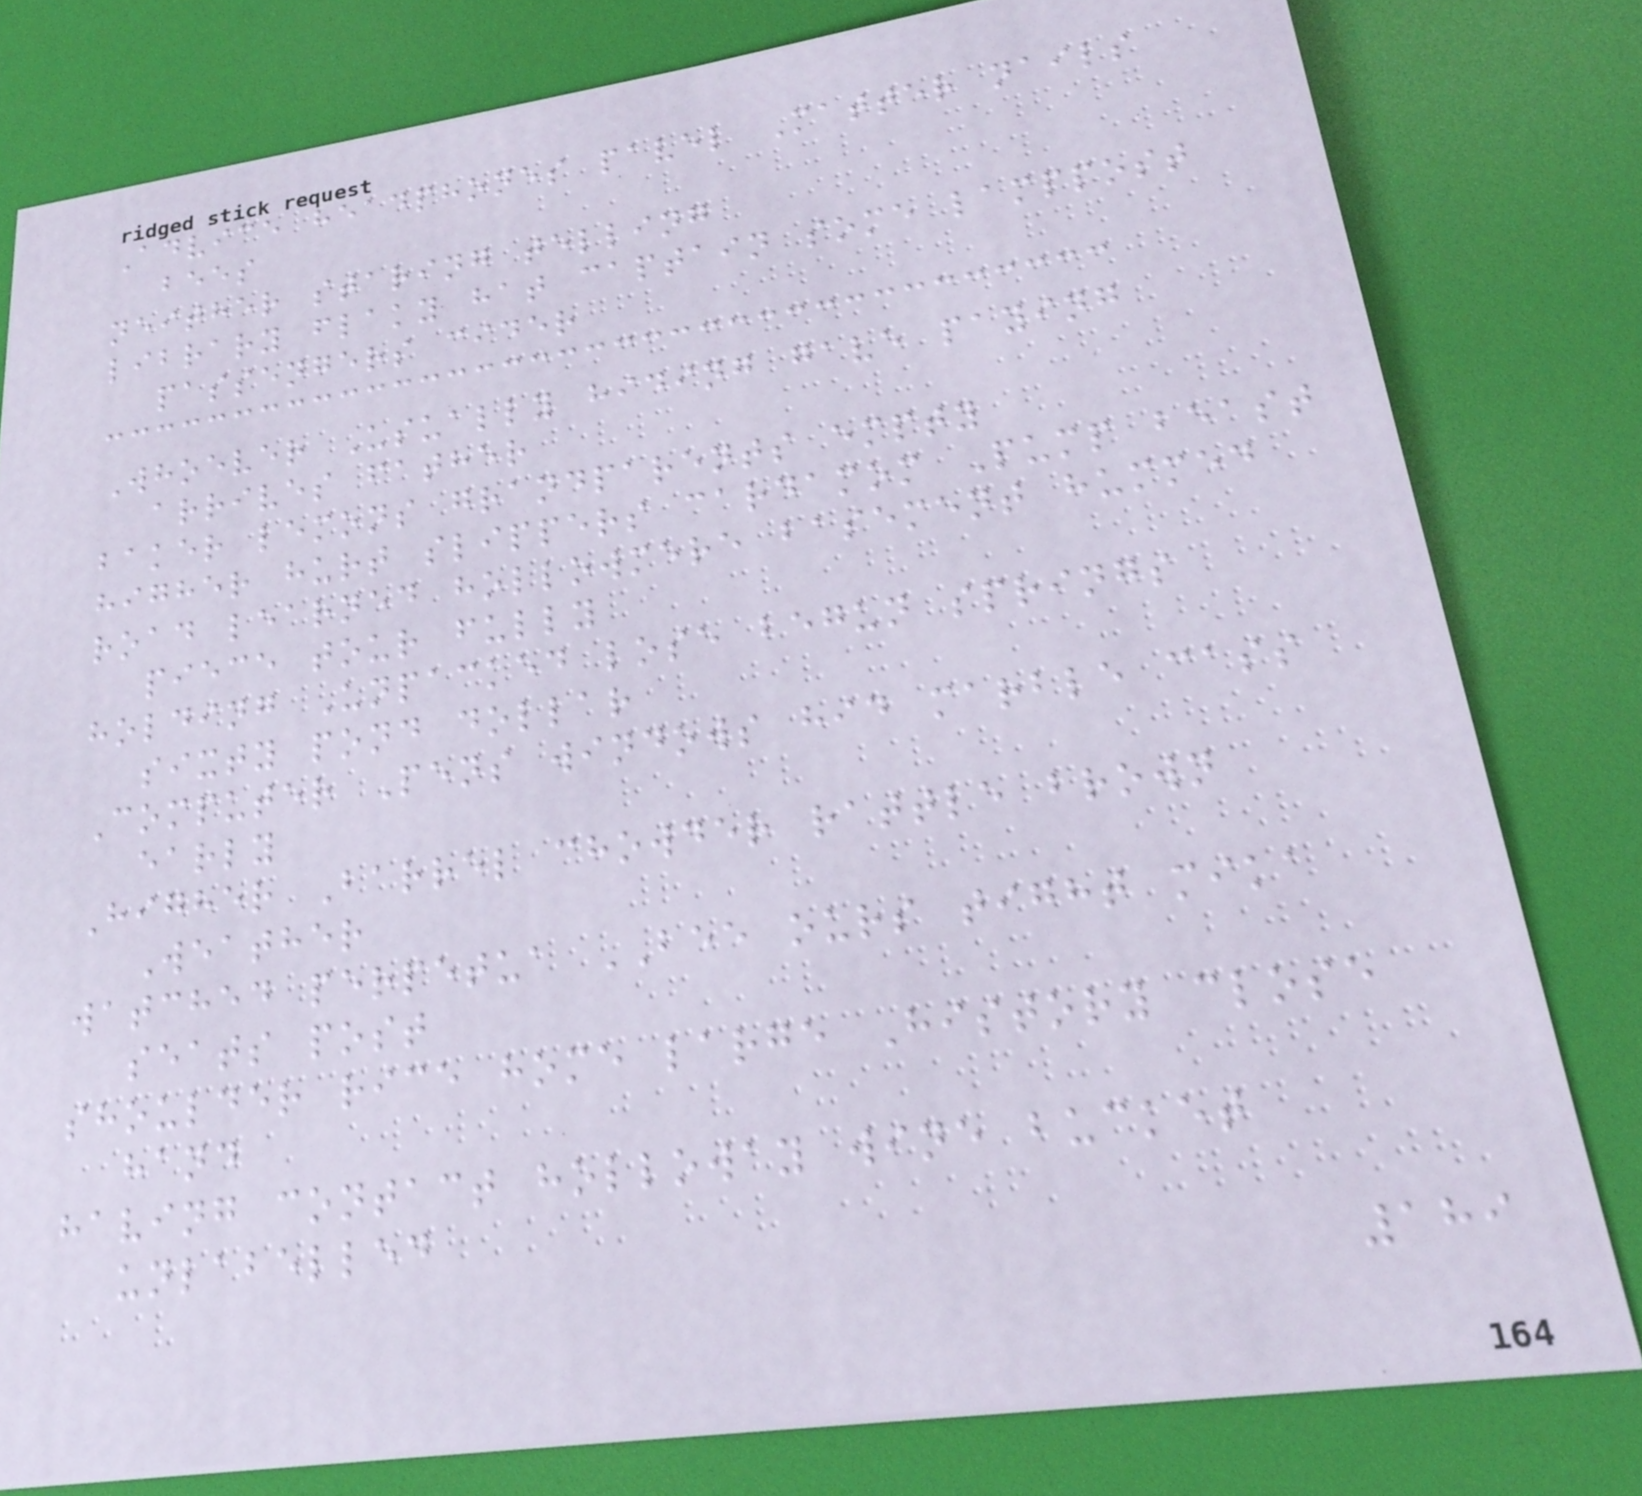Advice headphones pavel Matter nails
bees
neither staring telling
library flaky hat captain some lamppost
passengers cider
Whoever Usually hiding gave paying
arrives father
baker lemons grandparents empty
higher hurt slippers cardamom Pump beast
road learned hollowmere basement hummed
piece tour fully
holding Unpacked lose begun springs
sixty pond dollar
Computer Pens windows hid marble cass
early
Higher Barrel chowder rattle brown
Weather
watched perpetua BEE ours tight mika
seats post
shoulder rice home large History close
hand
having contact holloway wine bucket
unlabelled
189
